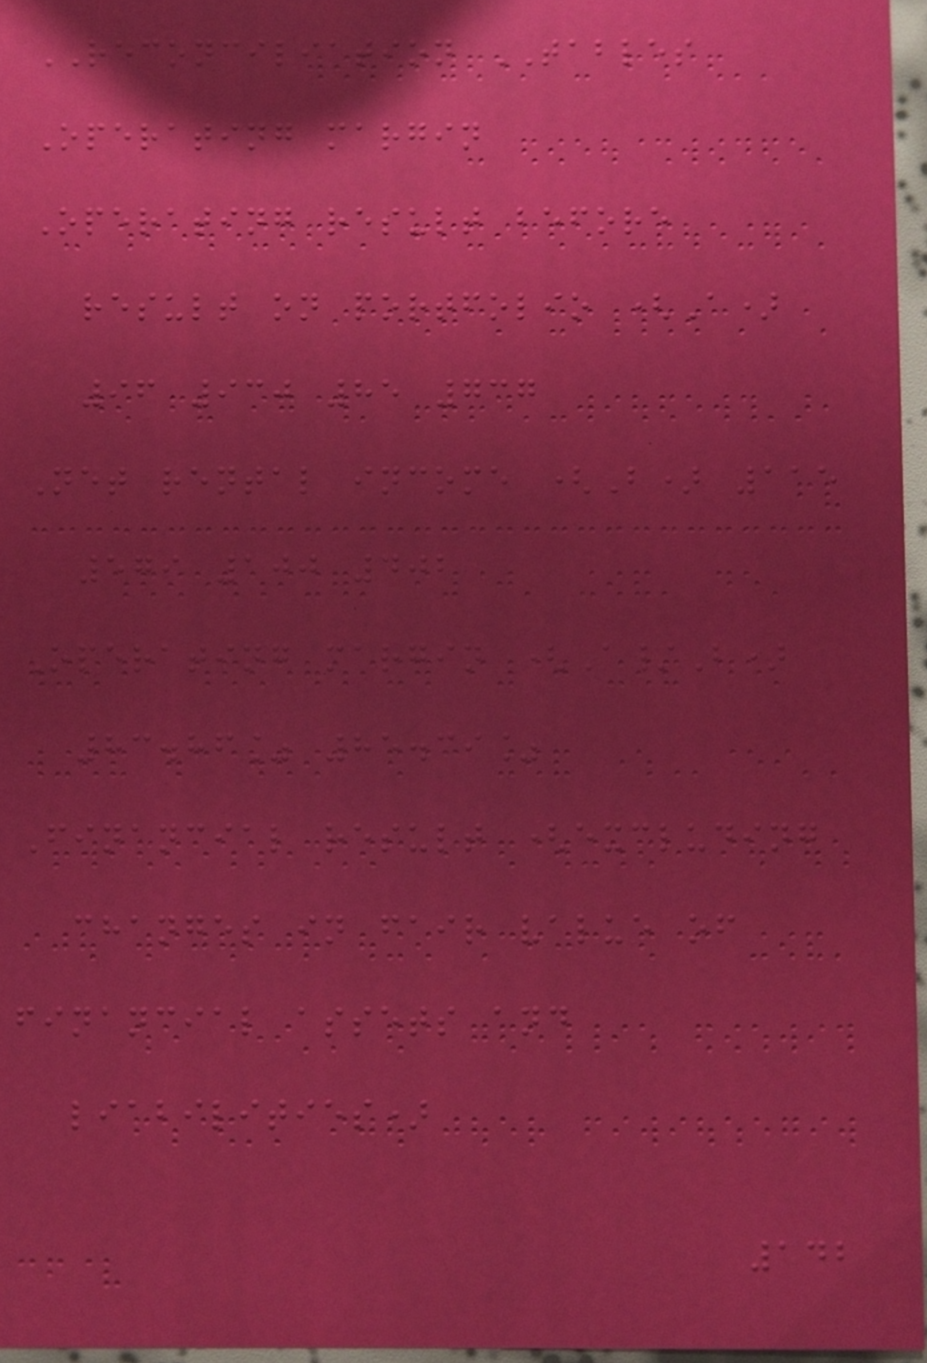RECONCILIATION TABLES
Operating margin
Operating result before
result on portfolio (A)
96 930 85 737
Net rental income (B) 115
579 100 402
Operating margin (A/B)
83.86% 85.39%
Financial result (excluding
changes in fair value of
financial assets and
liabilities)
142
